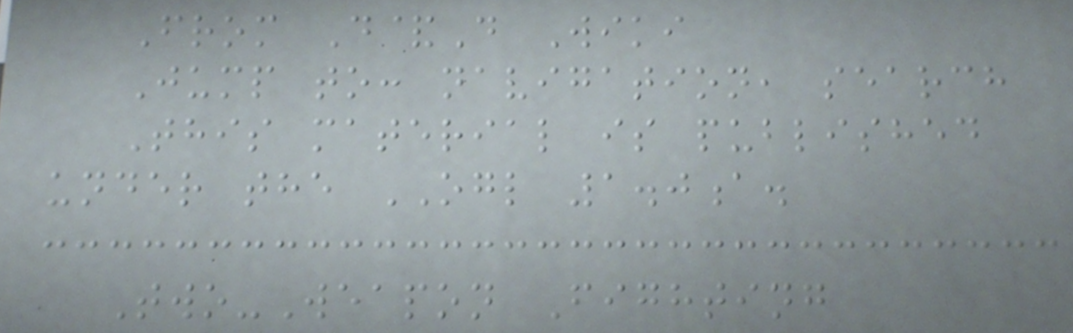From D&D Wiki
Jump to: navigation, search
This material is published
under the OGL 1.0a.
Two-Weapon Fighting
